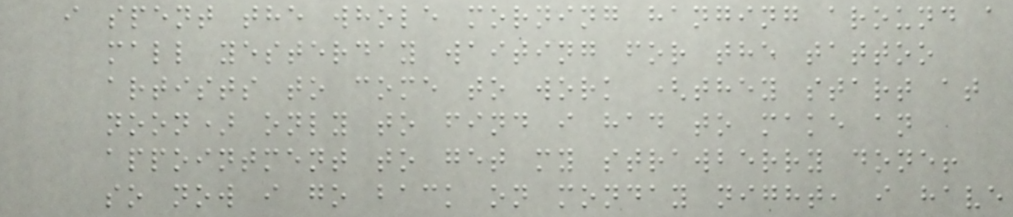i spent the whole morning hanging around a
mall yesterday waiting for the tattoo
artists to come to work (they start at
noon) only to find i had to make an
appointment to get my strawberry done!
so now i go back on monday night, i have
